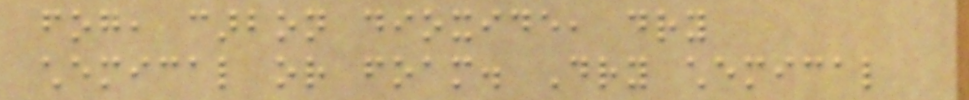fog, carbon dioxide, dry
chemical or foam. Dry chemical
